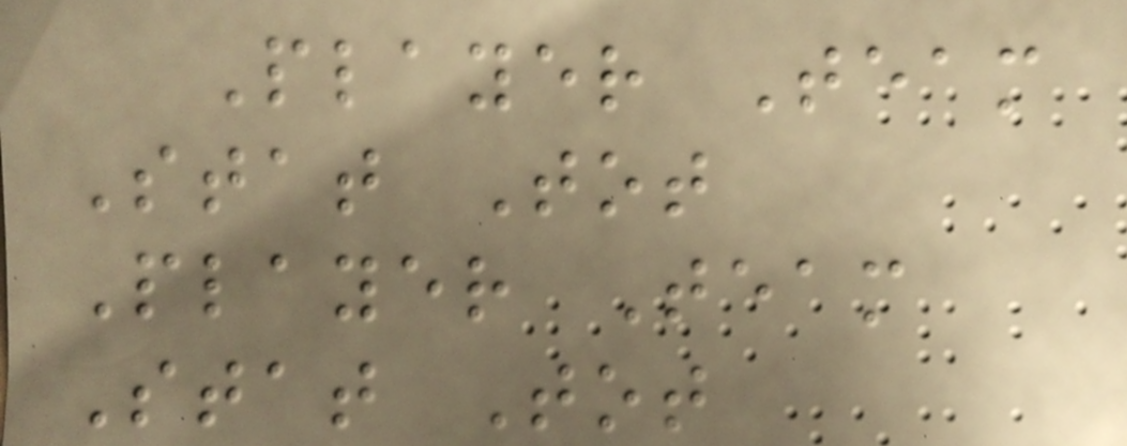Player Team
Stat Tot
Player Team
Stat Tot
